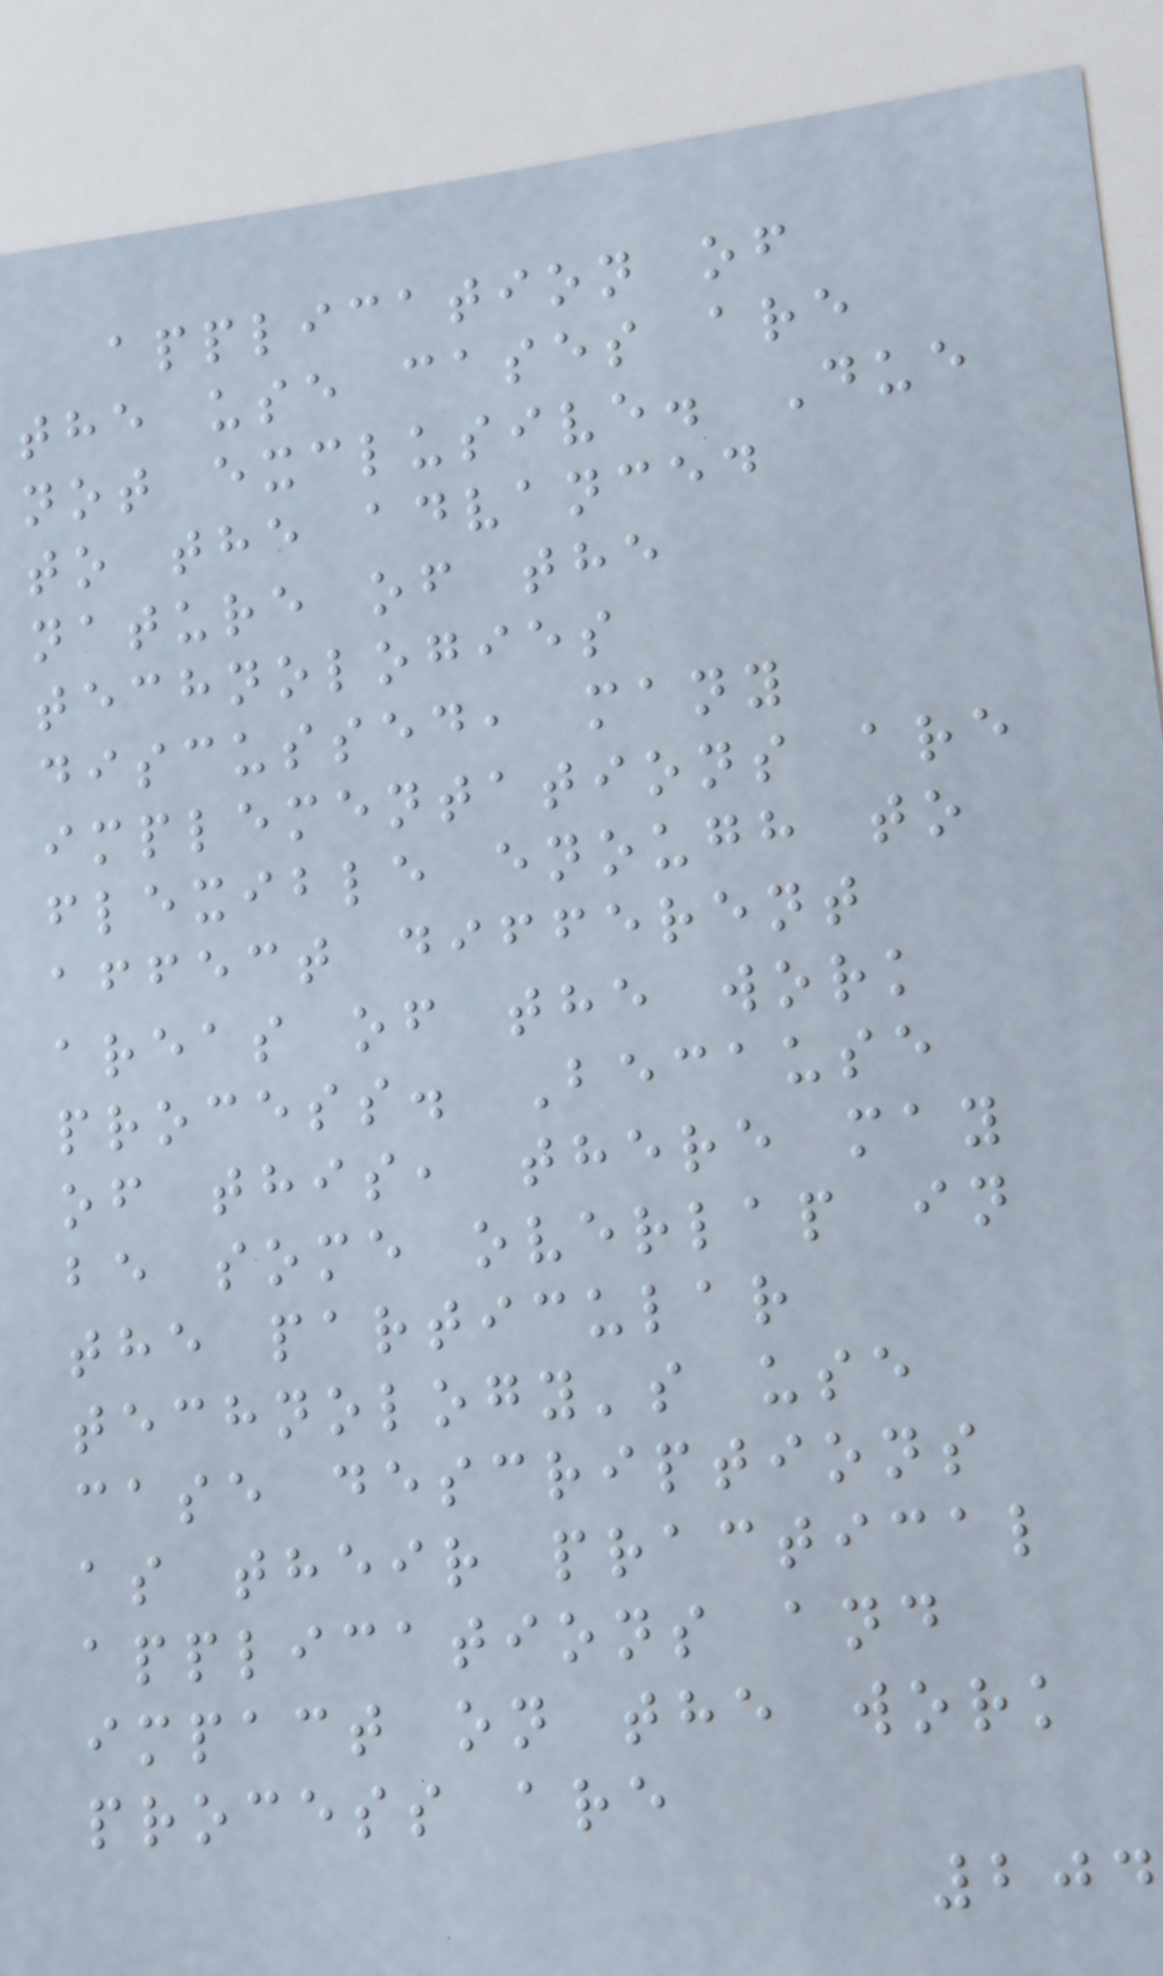application of
the use cases are
not exclusive. Due
to the advanced
nature of the
technologies
discussed, many
implementations are
flexible enough to
affect different
areas of the work
process. Because
of this, there may
be some overlap in
the particular
technology's use
case descriptions
as their practical
applications and
impact on the work
process are
204
